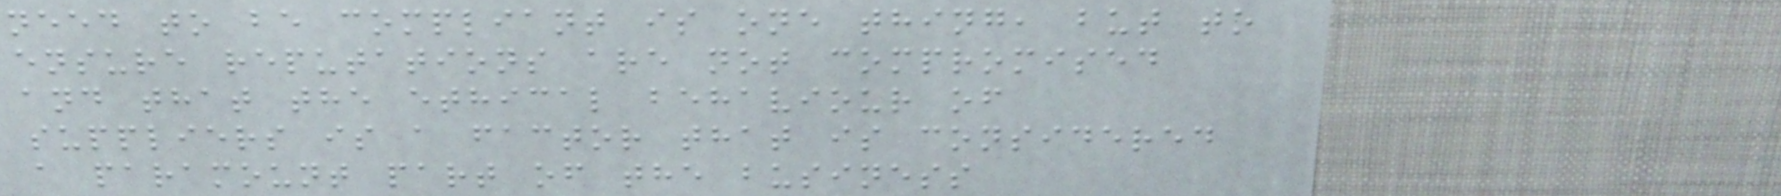need to be compliant is one thing, but to
ensure reputations are not compromised
and that the ethical behaviour of
suppliers is a factor that is considered
a paramount part of the business
